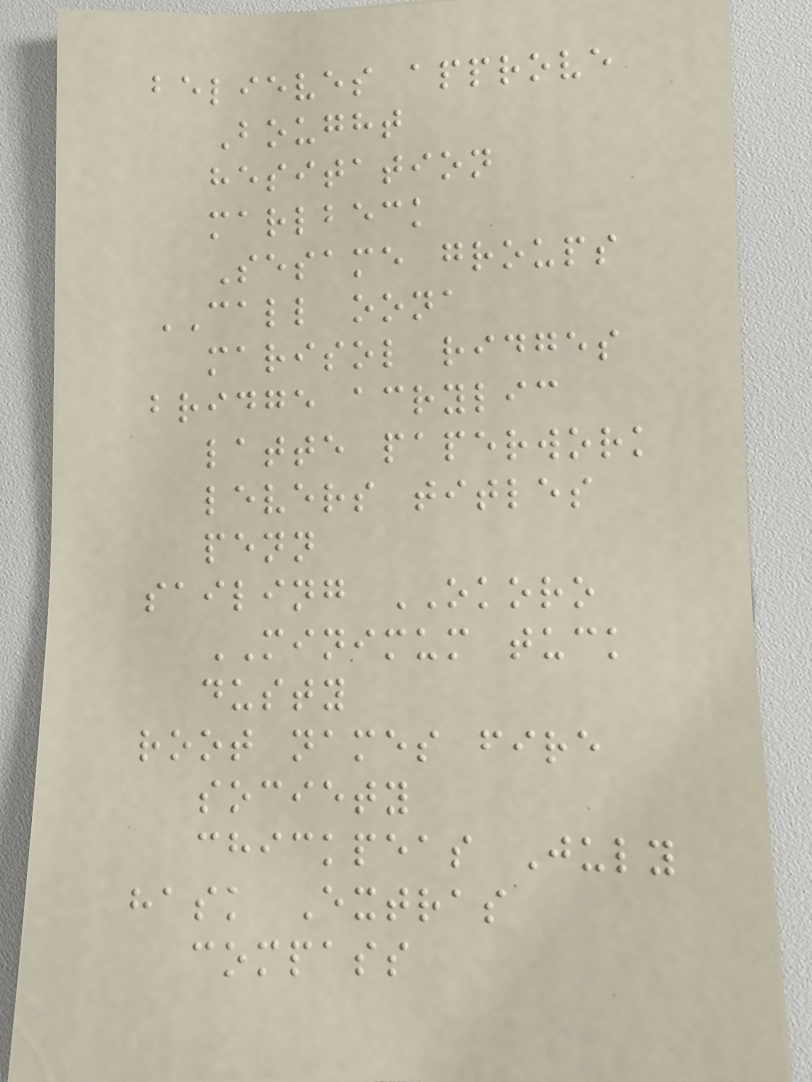believes approve
Bought
hesitation
marlbeck
Sesame groups
CALL oona
marisol ridges
bridge acrylic
latte paperwork
levers titles
penn
sailing OKORO
MINIMUM tuck
dusty
root names fire
society
chickpeas July
hask Extras
compass
